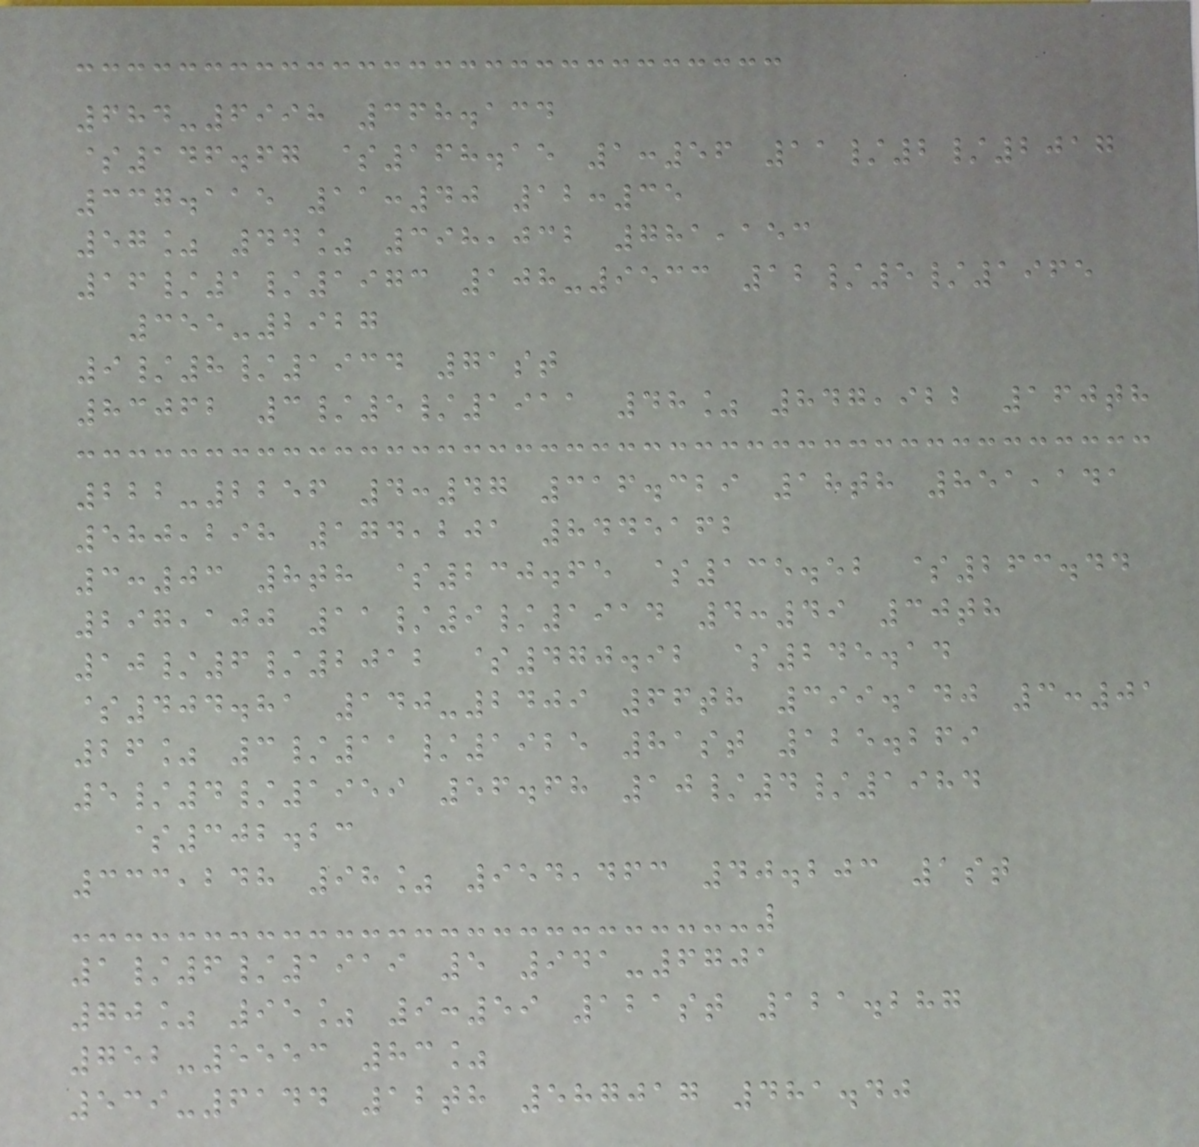684-6998 368.134
$146.67 $168.15 1:56 11/2/2017
337.115 11:40 12:35
57% 44% 398,032 781,153
16/1/1973 108-9533 12/5/1965
355-2927
9/8/1934 71st
83062 3/5/1911 48% 847,922 160th
222-2256 4:47 316.329 18th 851,141
580,298 174,201 8445162
3:03 8th $230.65 $135.52 $263.44
297,100 11/9/1914 4:49 30th
10/6/2012 $470.92 $245.14
$404.81 140-2409 66th 399.140 3:01
26% 3/11/1925 81st 125.269
5/4/1959 56.68 10/4/1984
$302.23
333,248 98% 954,463 40.203 1st
1/6/1919 5 941-6701
70% 95% 9:59 121st 121.287
752-5553 83%
539-6144 12th 587017 481.40
